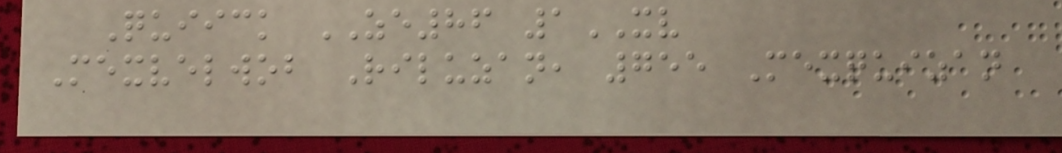Quiick ZE86 1XV
Mexvelwob Riluzan, 755 Mexquizan
